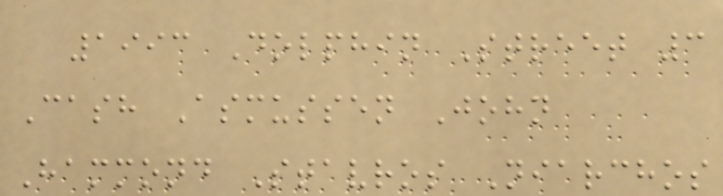1993 Dolphin Street 3
Cash Asmussen John
Hammond Stavros Niarchos
